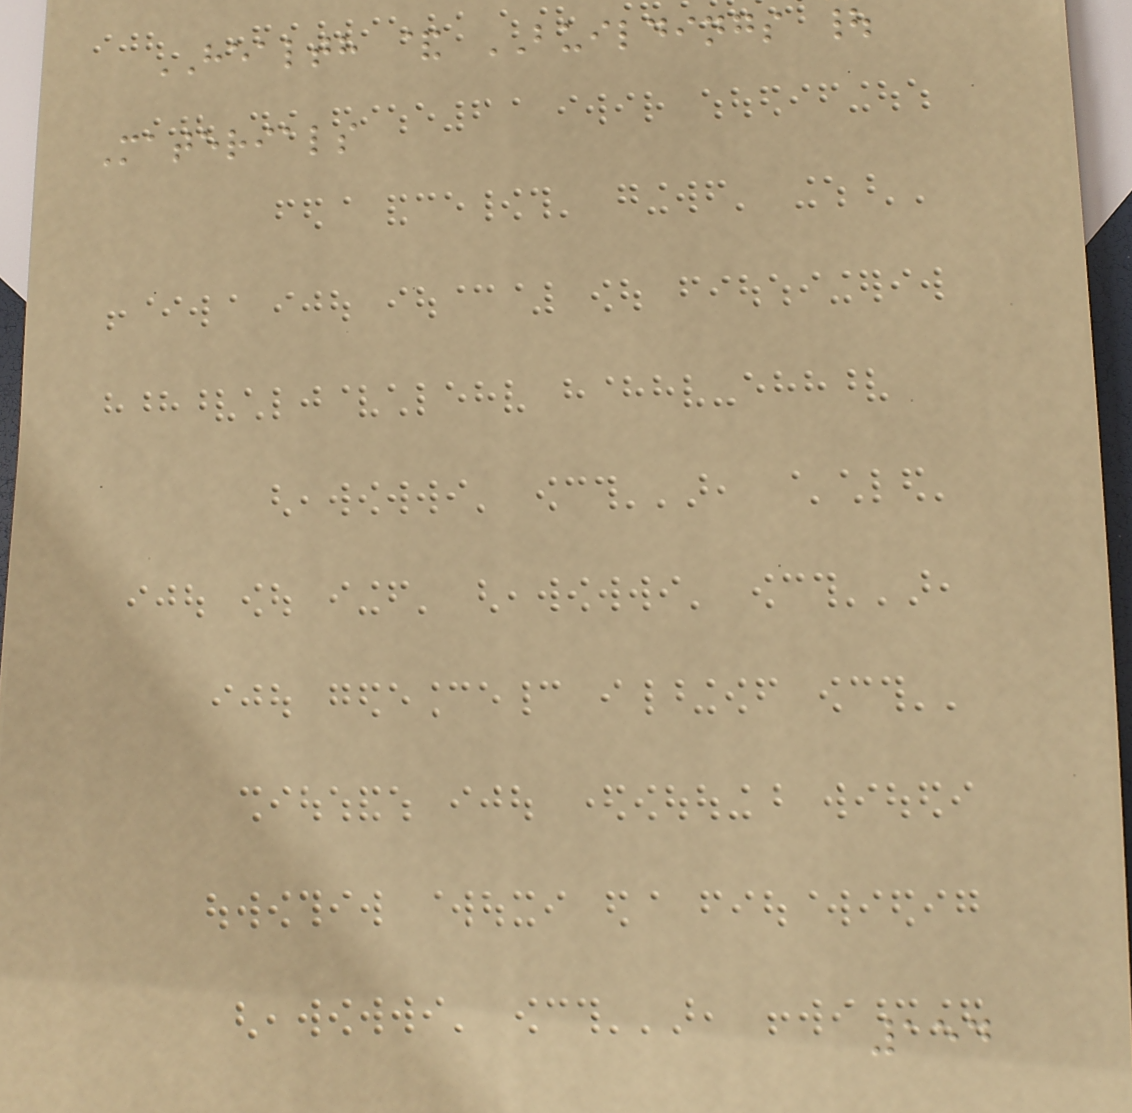HEALTH & BUILDINGS |
Materials
154
